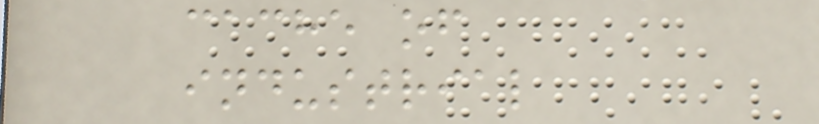cache of
industrial
